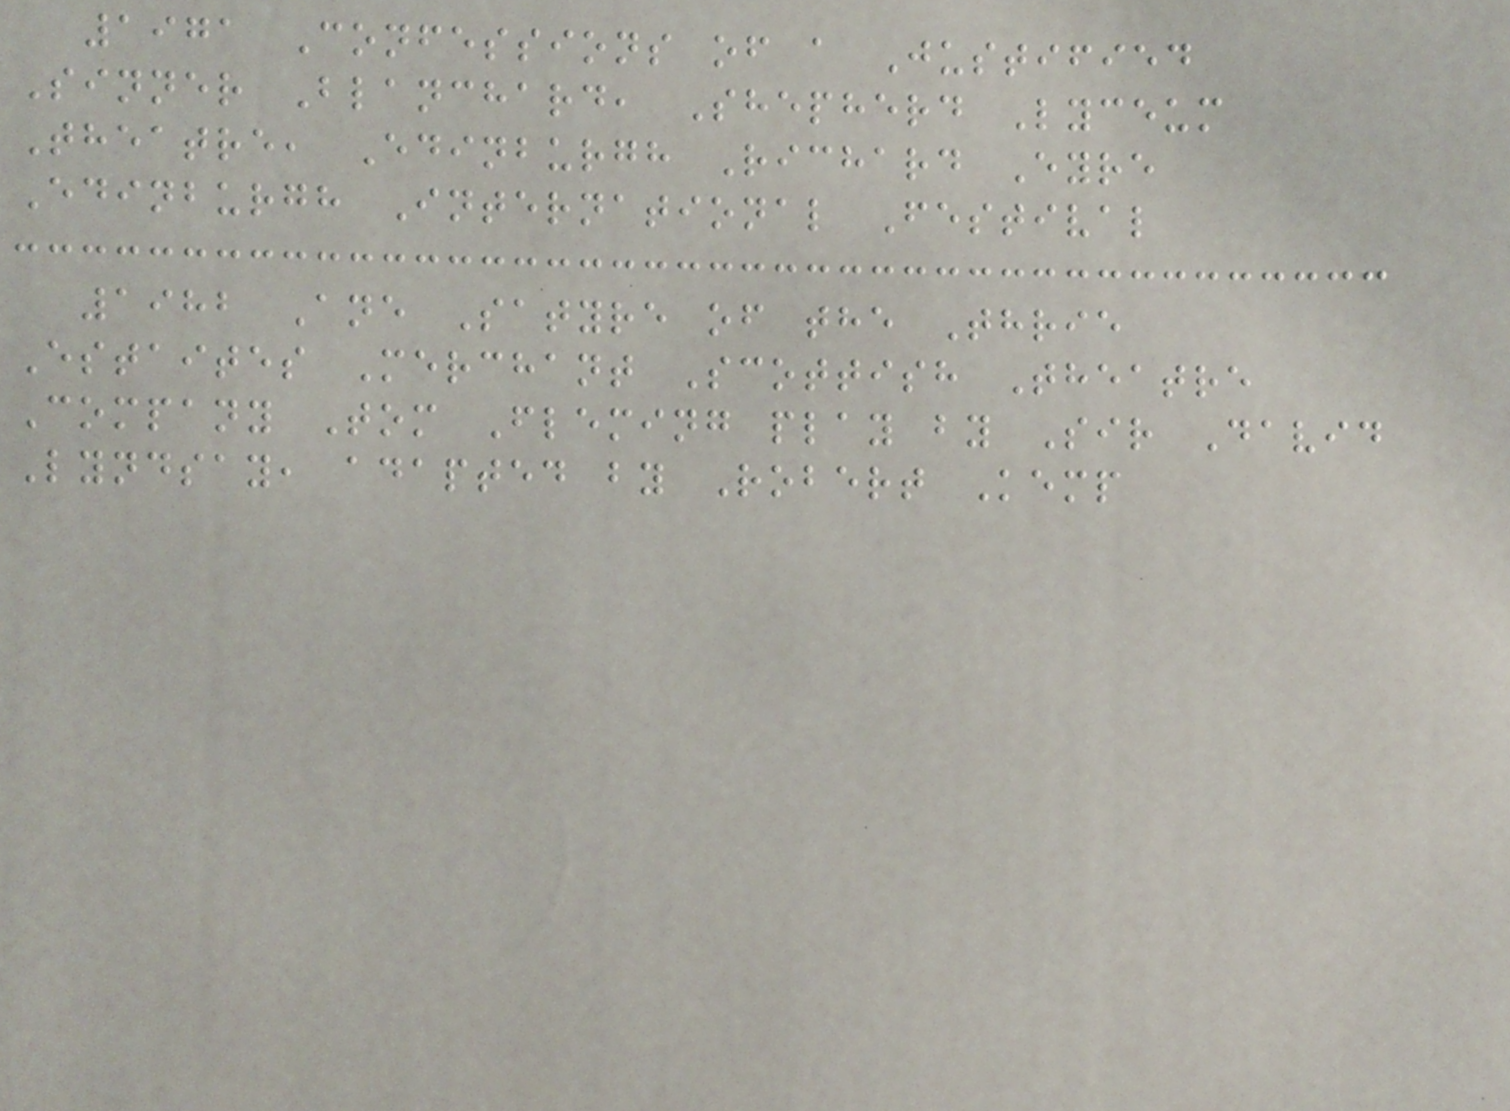1971 Confessions of a Justified
Sinner Blanchard, Shepherd Lyceum
Theatre, Edinburgh Richard Eyre
Edinburgh International Festival
1982 Ane Satyre of the Thrie
Estaites Merchant Scottish Theatre
Company Tom Fleming play by Sir David
Lyndsay, adapted by Robert Kemp
